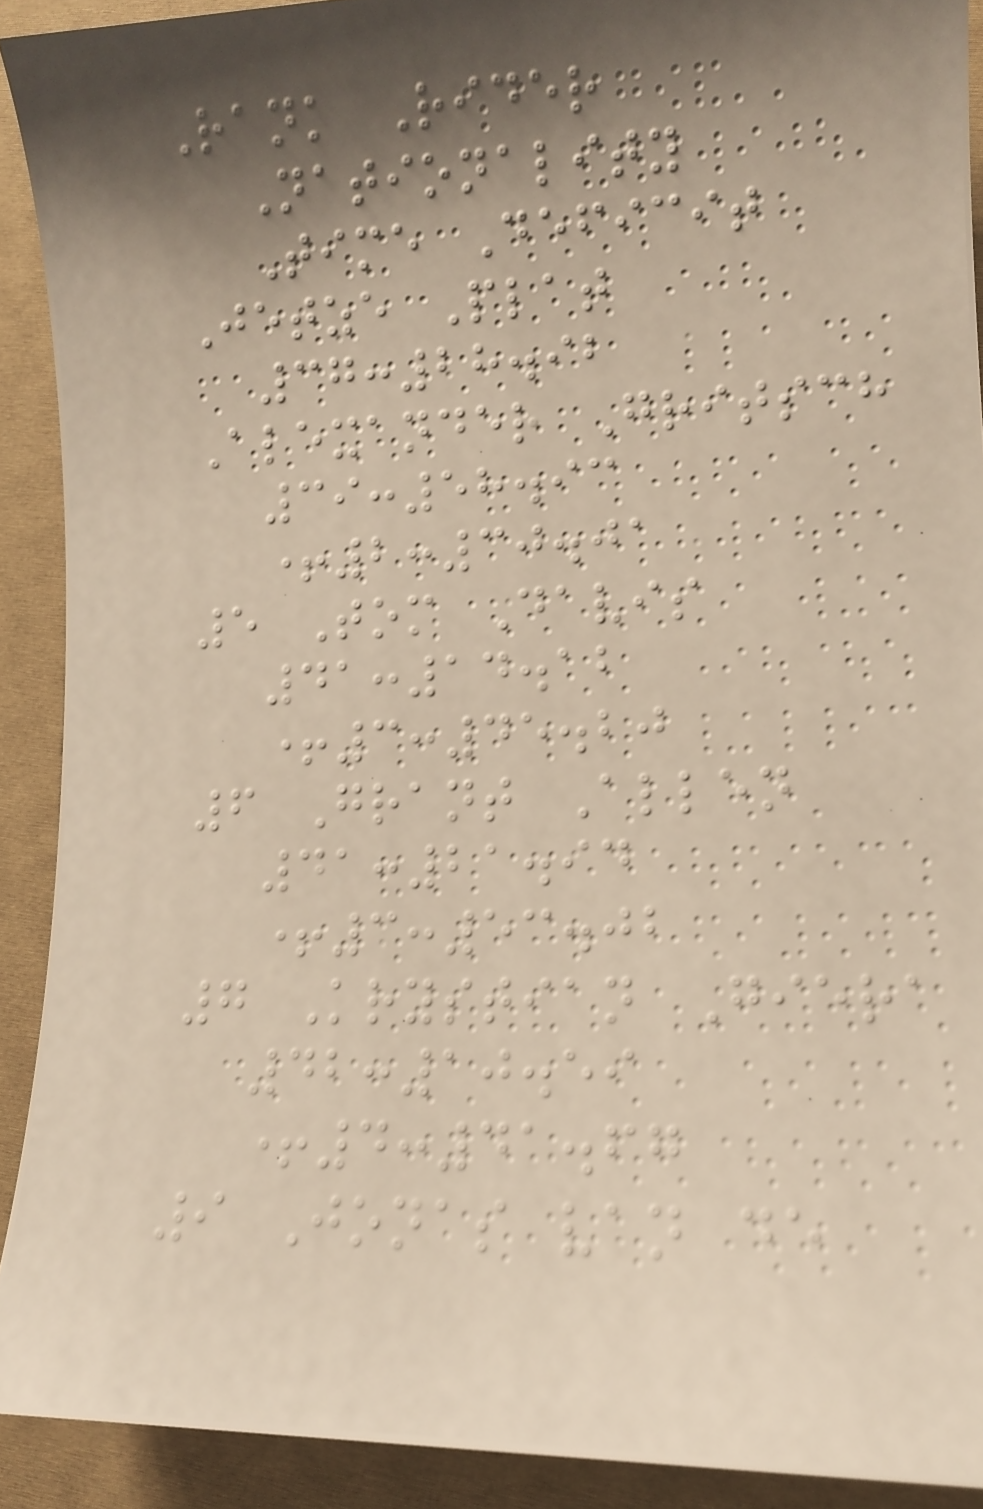Rank Rider
Nationality
Time Deficit
Jetze Plat
37:28.92
Alexander Gritsch
39:58.93
+2:30.01
5 Tom Davis
41:14.12
+3:45.20
6 Grant Allen
41:21.94
+3:53.02
7 Krystian Giera
42:10.59
+4:41.67
9 Jonas van de
